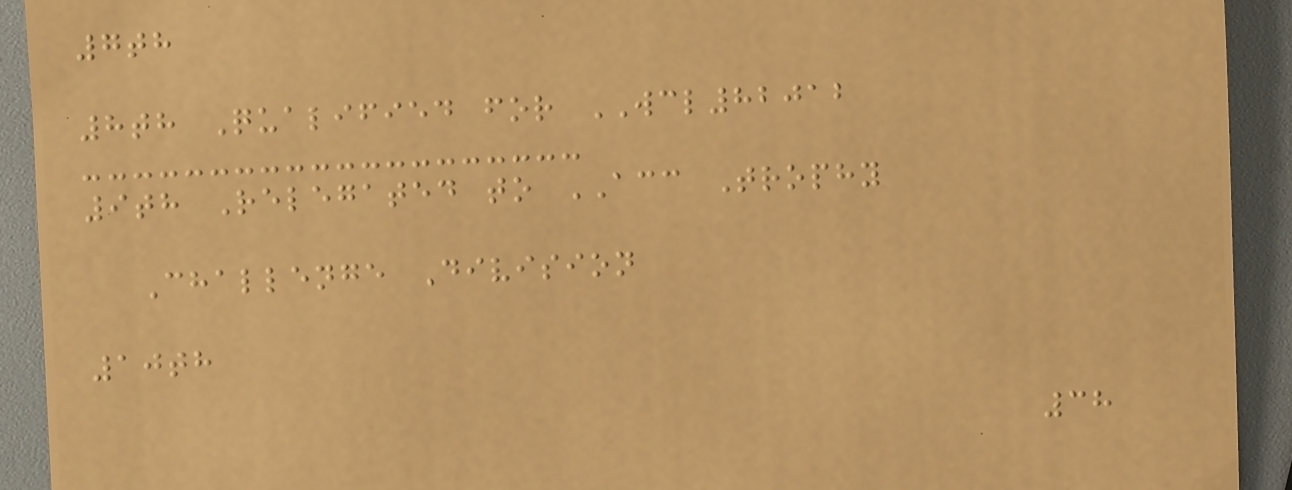7th
8th Qualified for WCL82012
9th Relegated to ACC Trophy
Challenge Division
10th
38
